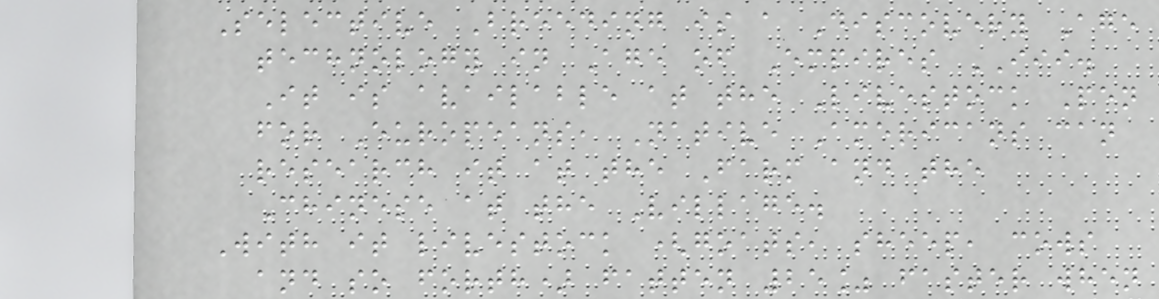Selective Breeding is a Discovery Age
technology in Age of Empires III.
It is available at the Livestock Pen
for Europeans, Native Americans can
research it at the Farm and the
Chinese at the Village.
With it livestock (goats, sheep, cows
and so forth) fatten 25% faster when
